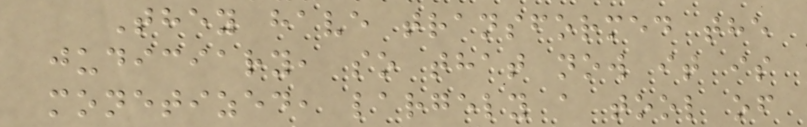They have transformed the
judiciary, so that now it is
monetized, largely a tool of
